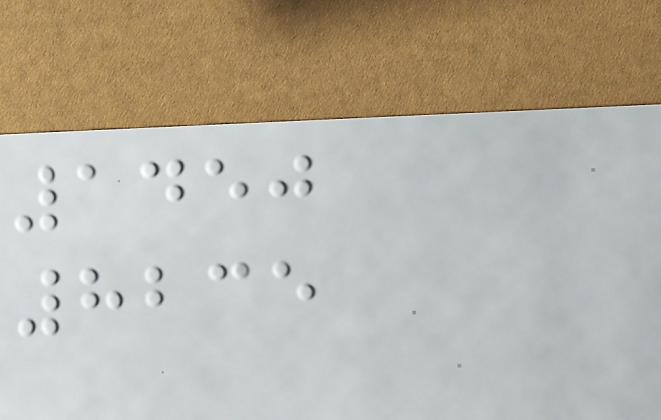1450
8235
